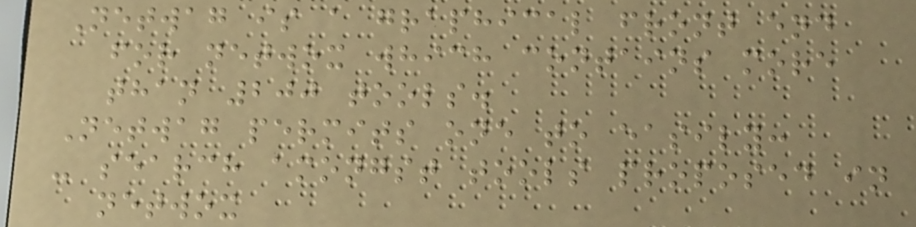Netwag is a graphical front end
for netwox which contains more
than 200 tools.
Netwag permits one to easily:
- search amongst tools proposed in
netwox
